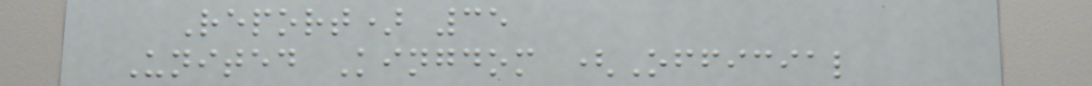Report) 35
United Kingdom (Official
